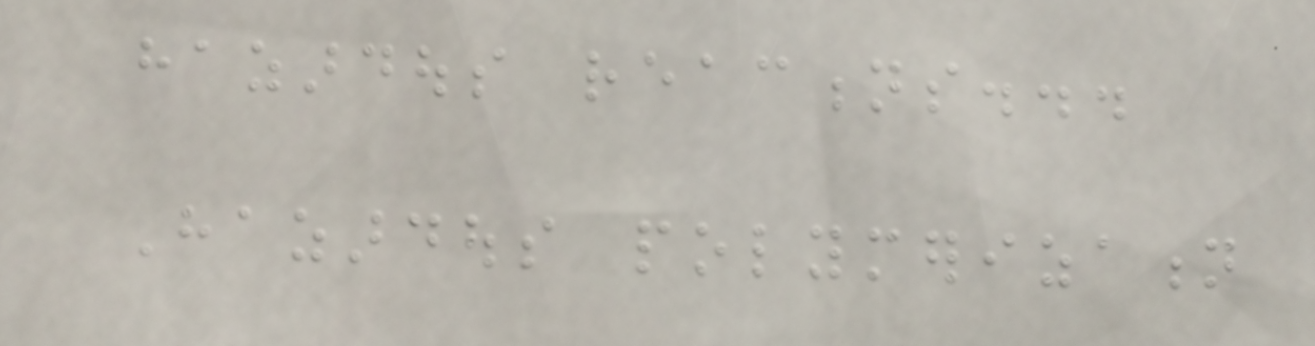hazardous reactions...
Hazardous polymerization
